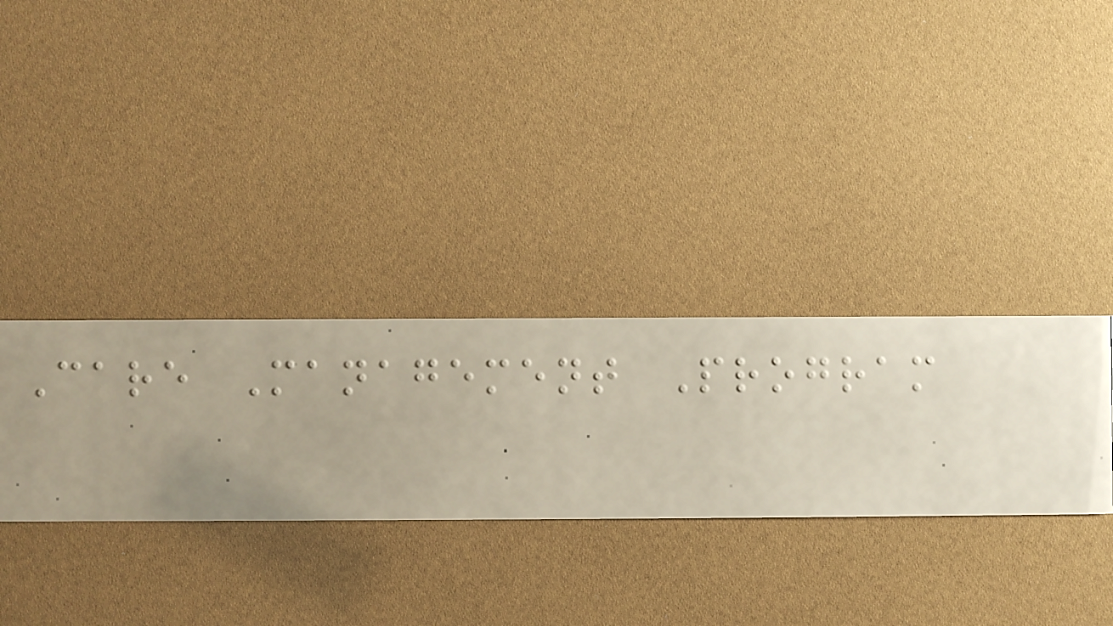Care Management Program
